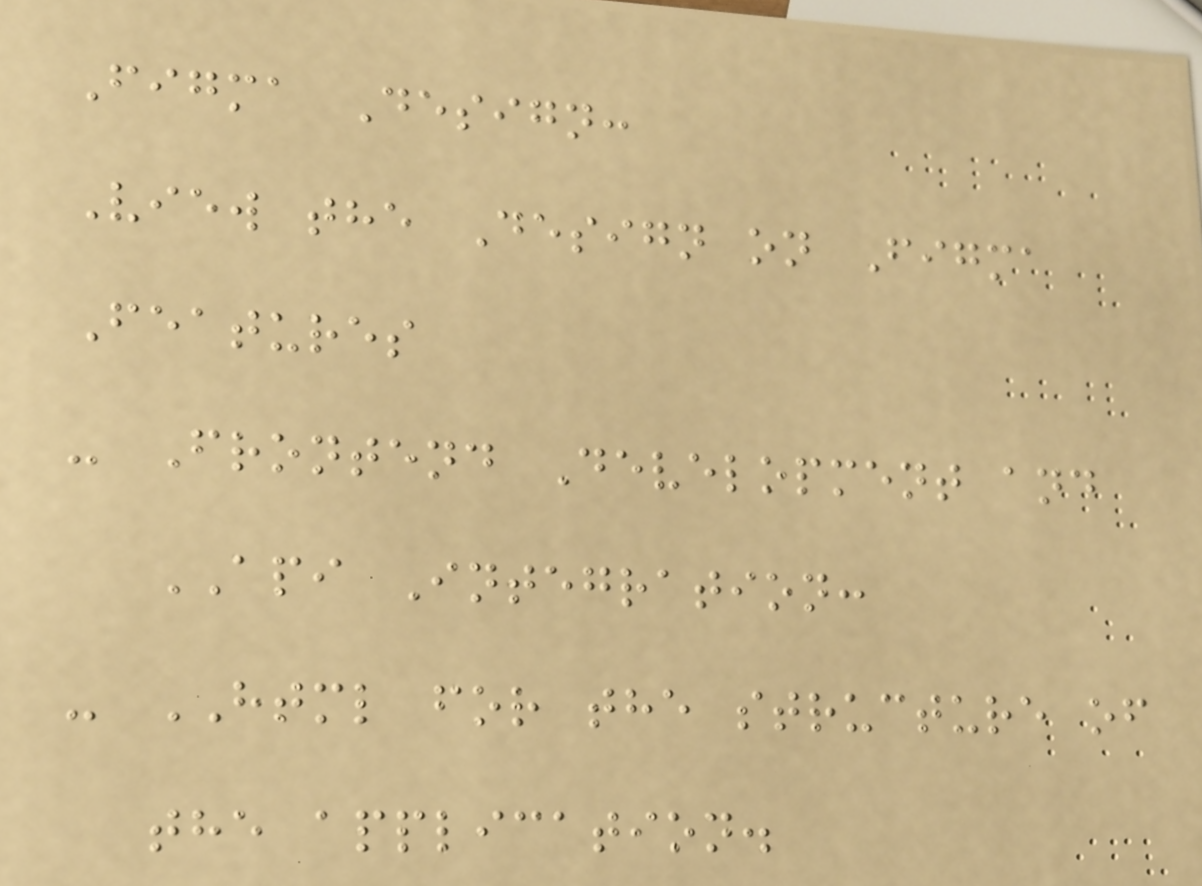Figma Design:
View the Design on Figma
Features
- Frontend Development and
API Integration:
- HTML for the structure of
the application.
